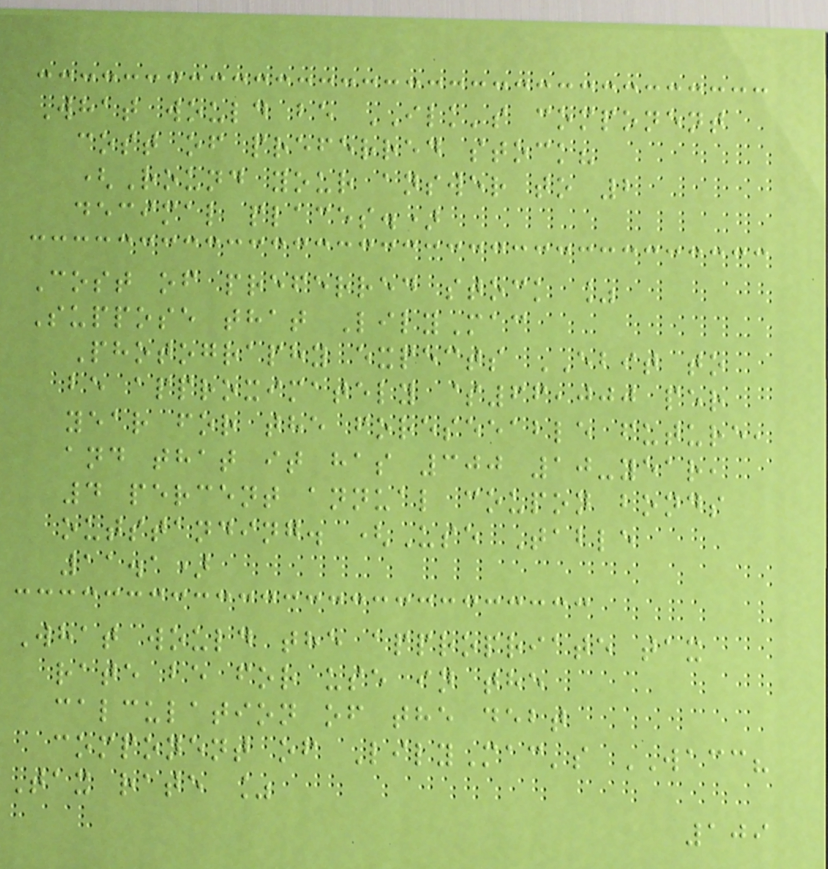What would be ILK's component
cost of preferred stock?
(Round your answer to 2
decimal places.)
Cost of preferred stock %
Suppose that LilyMac
Photography expects EBIT to
be approximately $66,000 per
year for the foreseeable future,
and that it has 300 10-year,
4 percent annual coupon bonds
outstanding. (Use Table
11.1)
What would the appropriate tax
rate be for use in the
calculation of the debt
component of LilyMac's WACC?
Tax rate %
109
